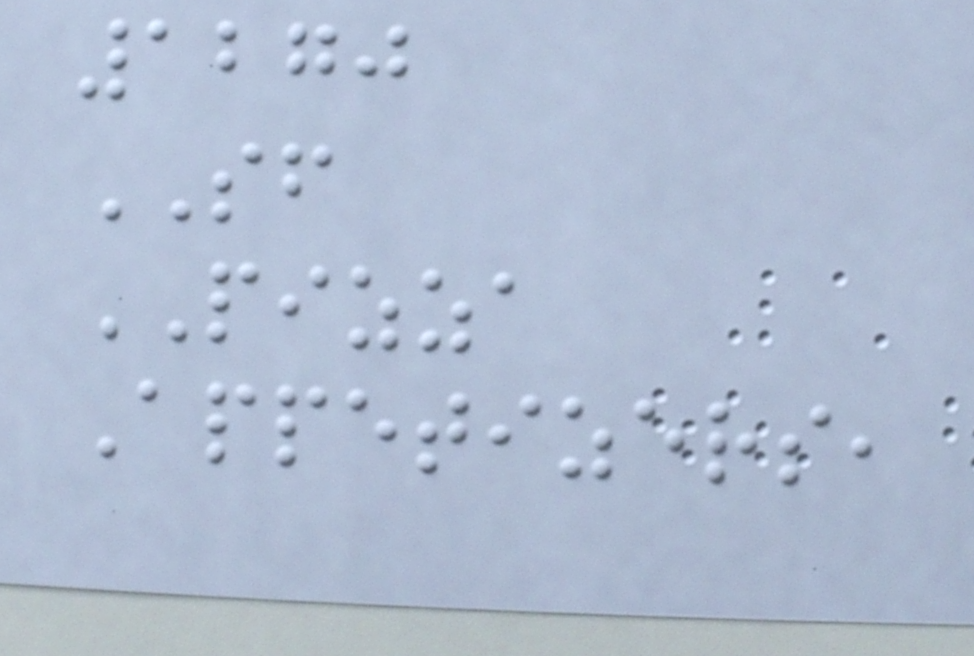1270
SF
PIZZA
Appetizers,
